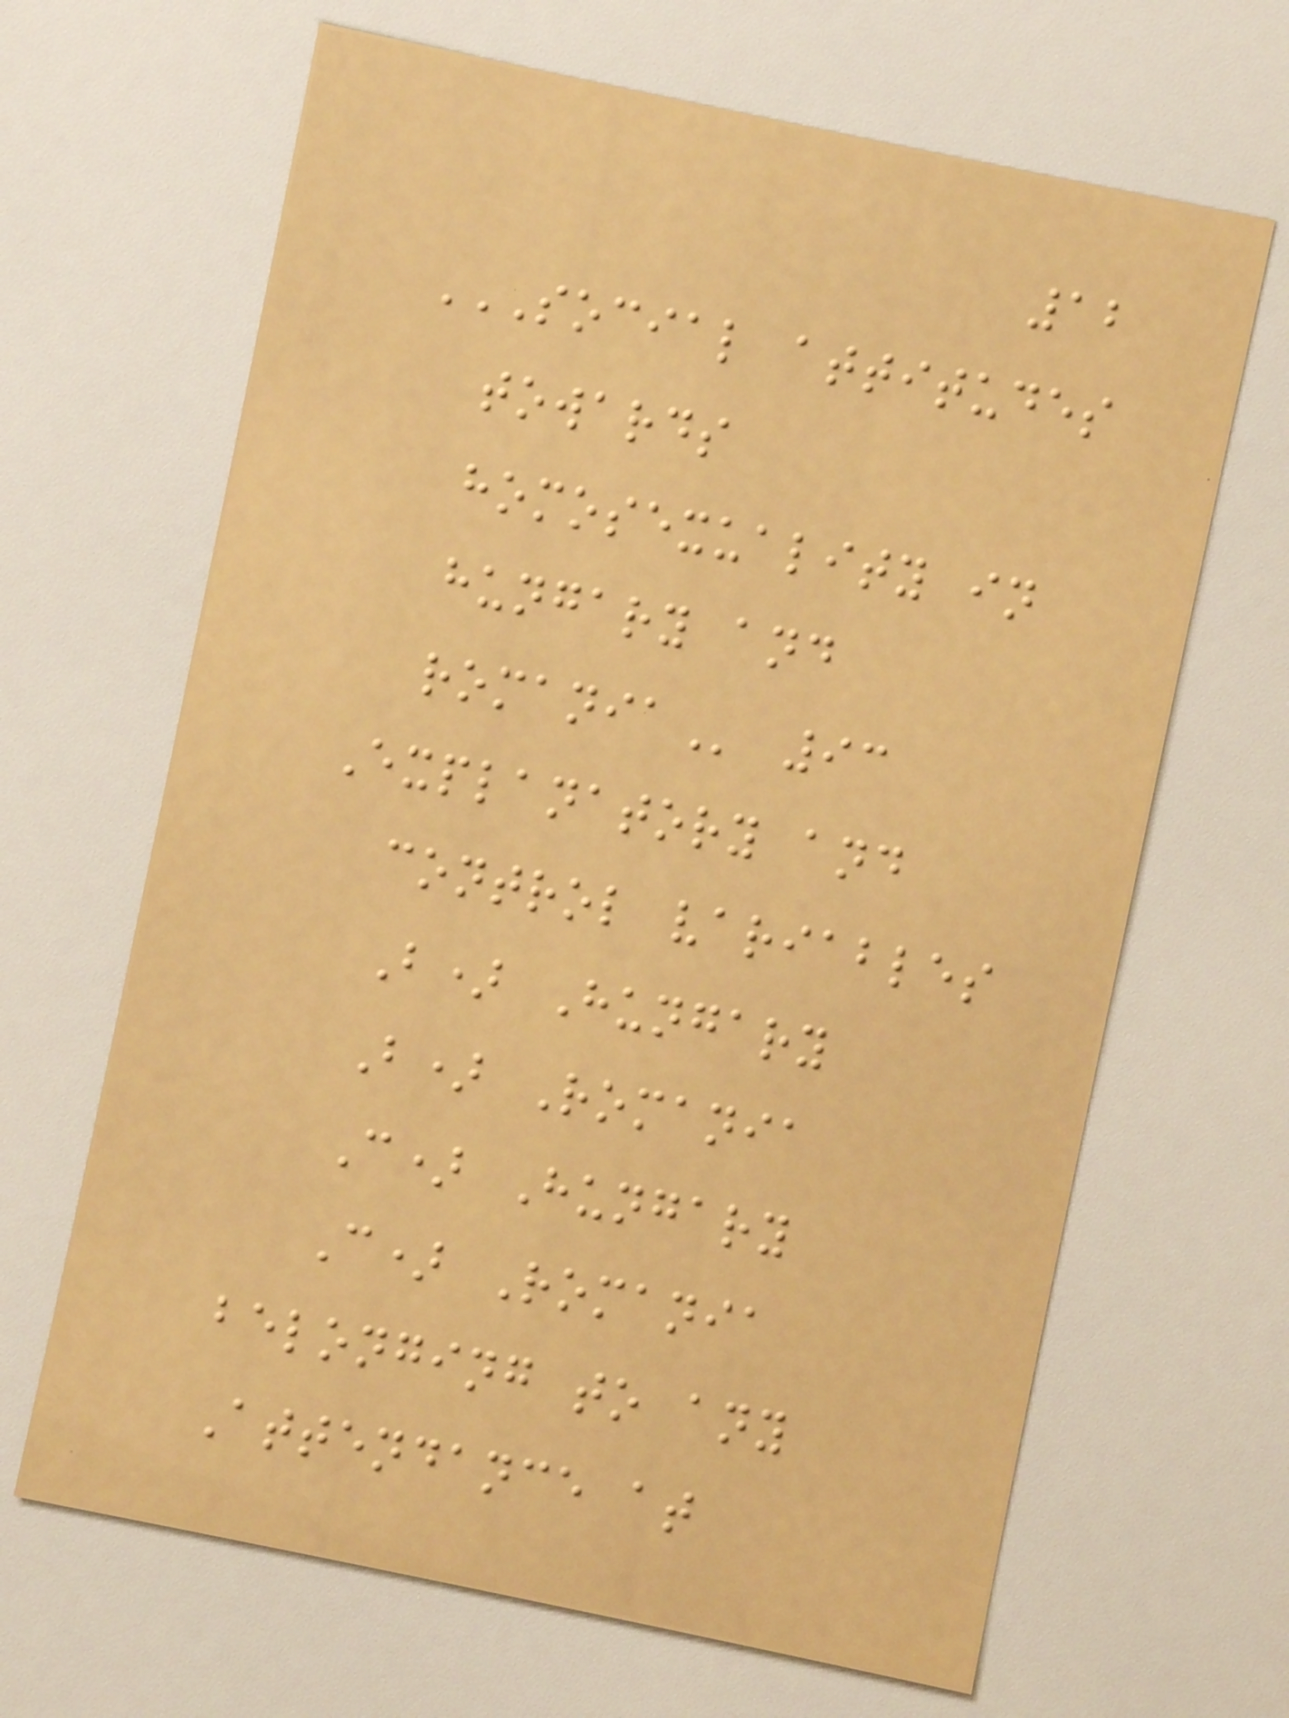12
SOCIAL ATTITUDES
TOWARDS
HOMOSEXUALITY IN
HUNGARY AND
ROMANIA 93
Explanatory and
control variables
B) Hungary
B) Romania
C) Hungary
C) Romania
belonging to any
Attendance at
